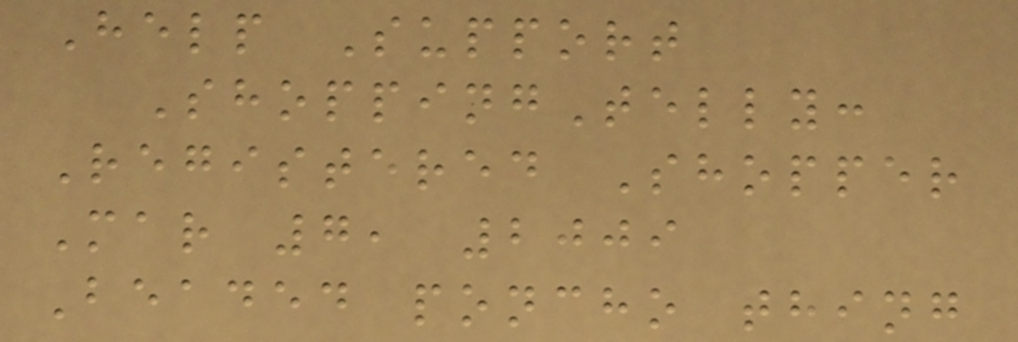Help Support
ShoppingTelly:
Registered Shopper
Mar 7, 2009
Beaded poncho thing
